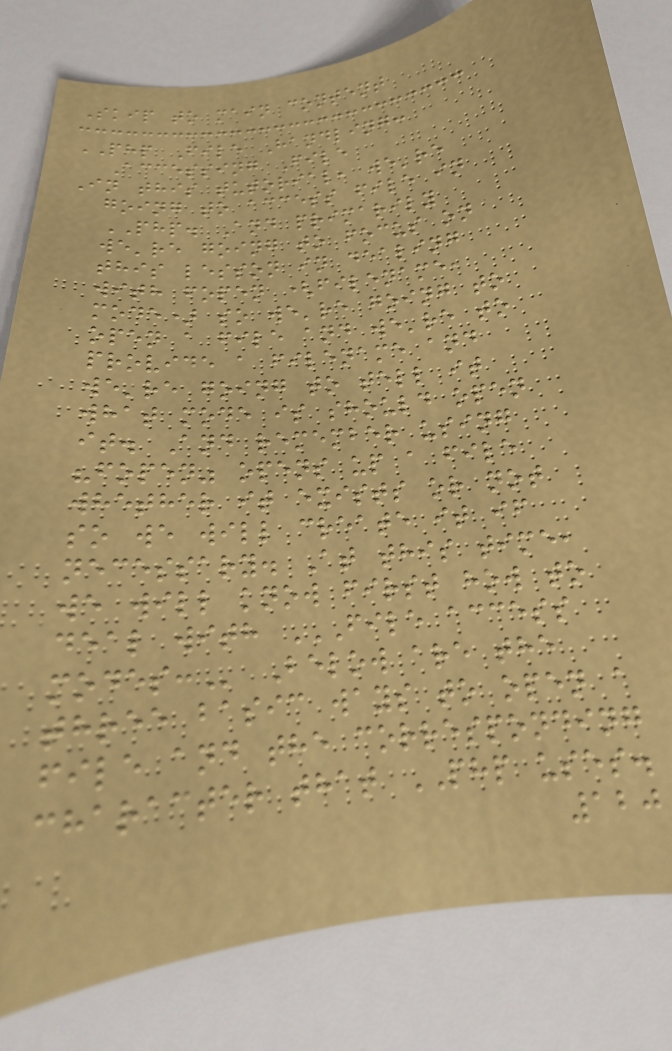Skip to main content
PHP File Handling:
Accessing File
In this tutorial, we're
going to access file in
PHP. And primarily
we're going to focus on
this lesson in dealing
with fopen (filename,
mode) so we're going to
open a file and we're to
provide a filename and
we're going to tell it
what mode is should open
it. And remember using
"fopen" opens up a file
whether it exists or not
so we will create it if
necessary. At this time,
we will know first how to
deal with FILE ACCESS
MODES: Below are the
three basic ways to open a
file and the corresponding
character that PHP uses.
120
